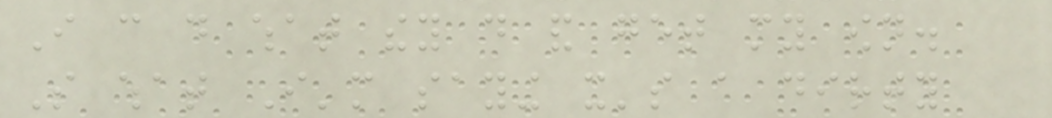I can do what they do and get my own.
So what I'm saying it's a dirty
